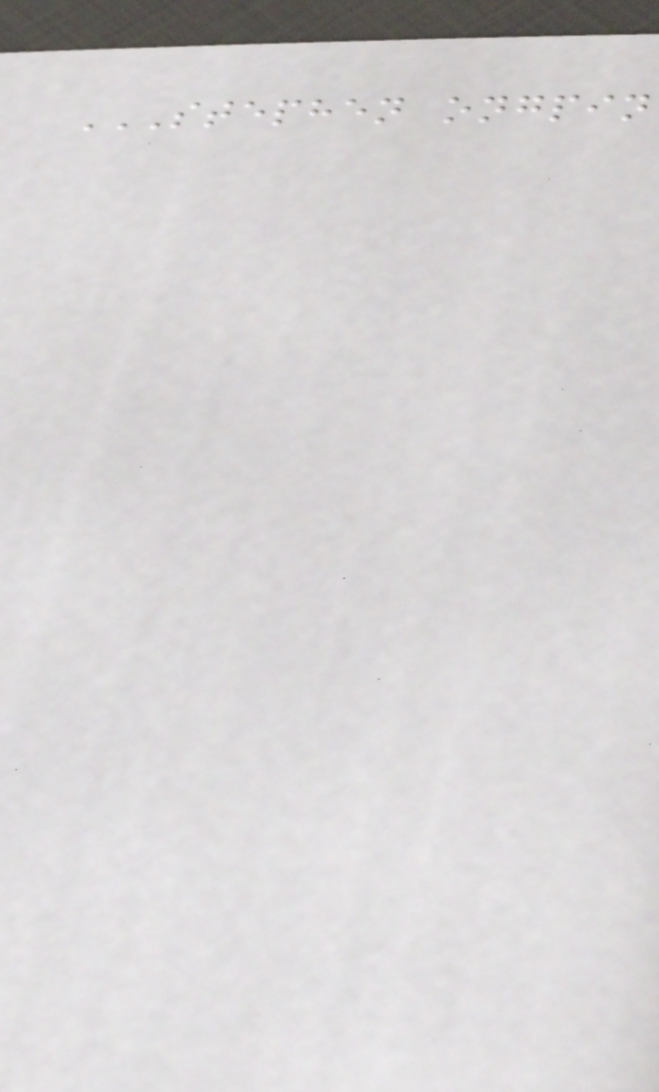STEPHEN ONGPIN
